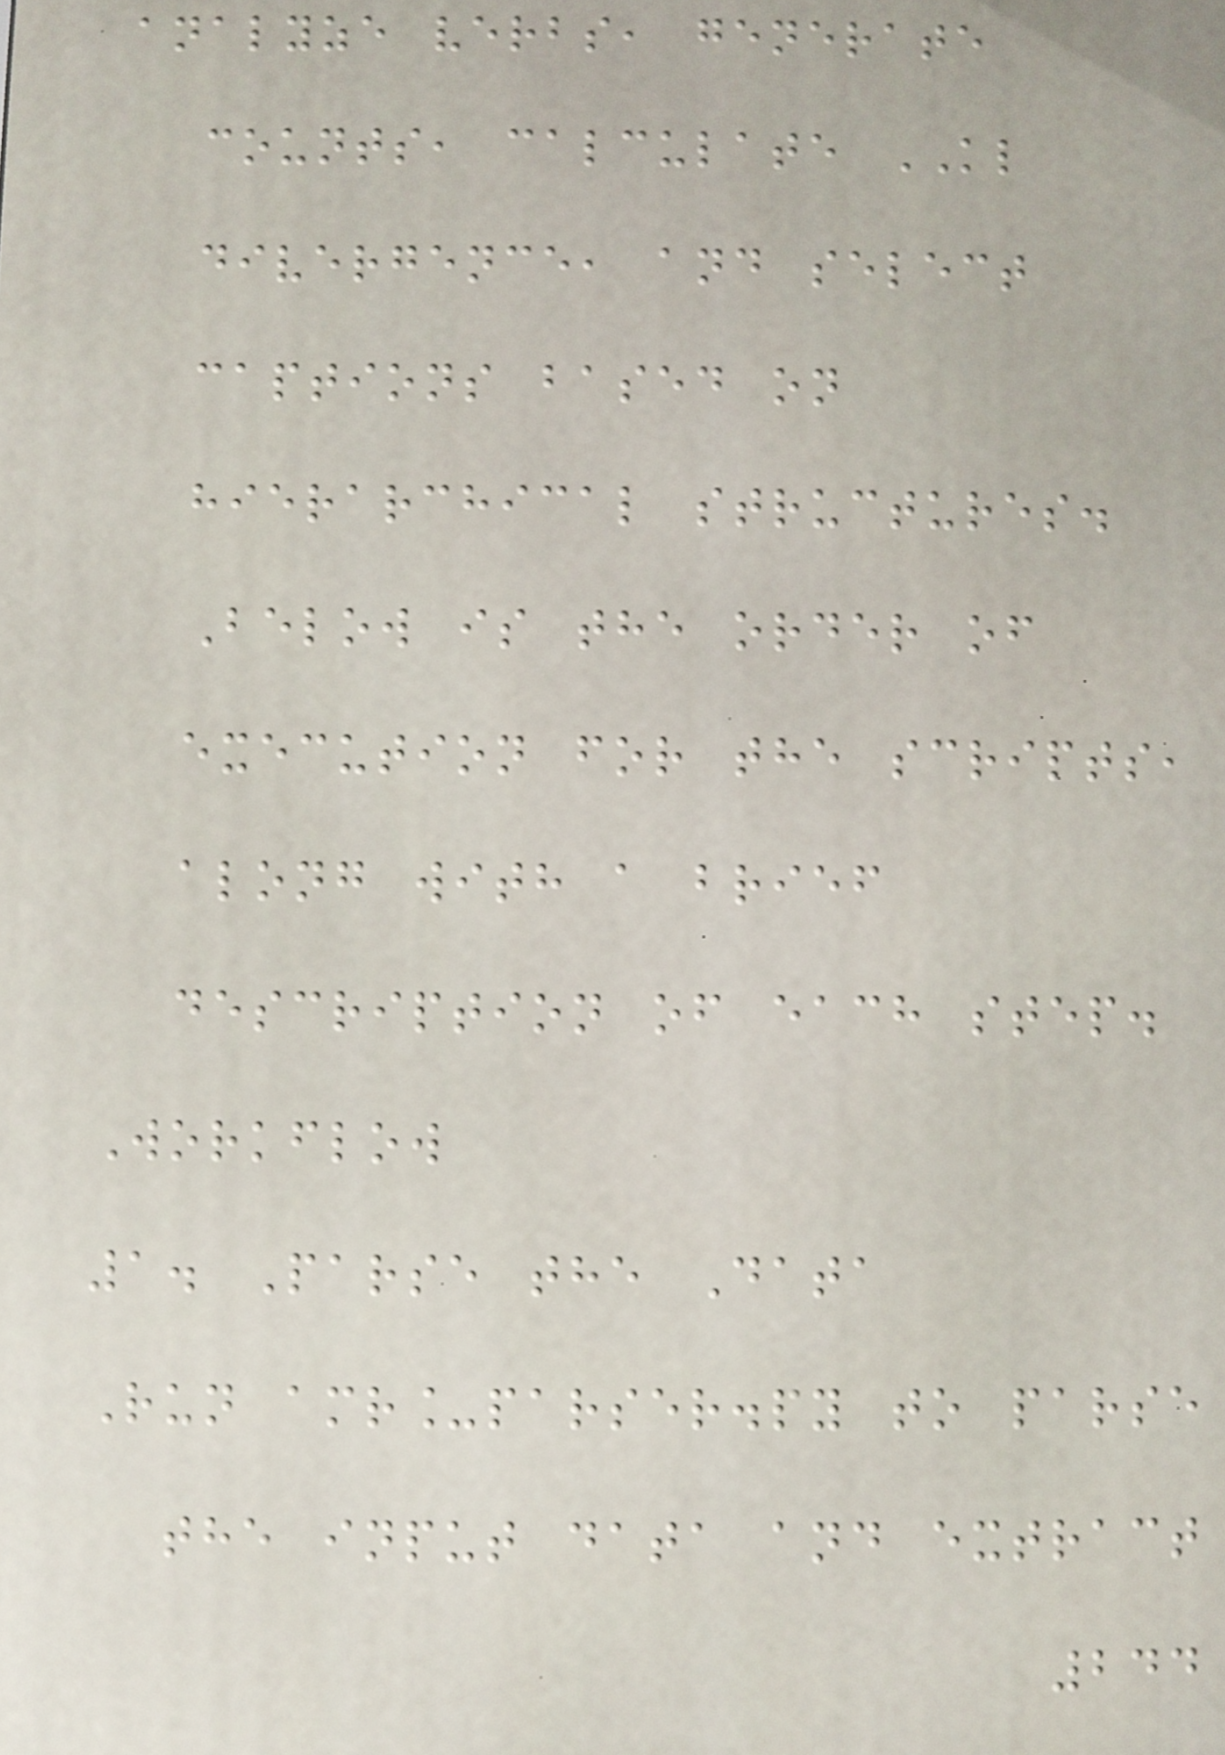analyze verbs, generate
counts, calculate KL
divergence, and select
captions based on
hierarchical structures.
Below is the order of
execution for the scripts,
along with a brief
description of each step.
Workflow
1. Parse the Data
Run amr_parser.py to parse
the input data and extract
244
